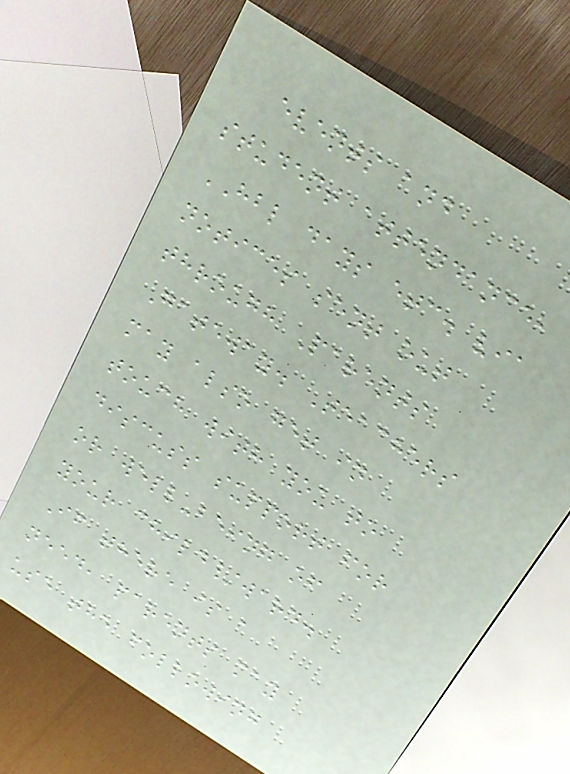events and
student attendance,
HBL days etc. via
notices sent out
through Parents
Gateway. Teachers
may also get in
touch with you to
discuss support for
or well-being of
your child/ward.
If there is a
need, parents may
use the following
